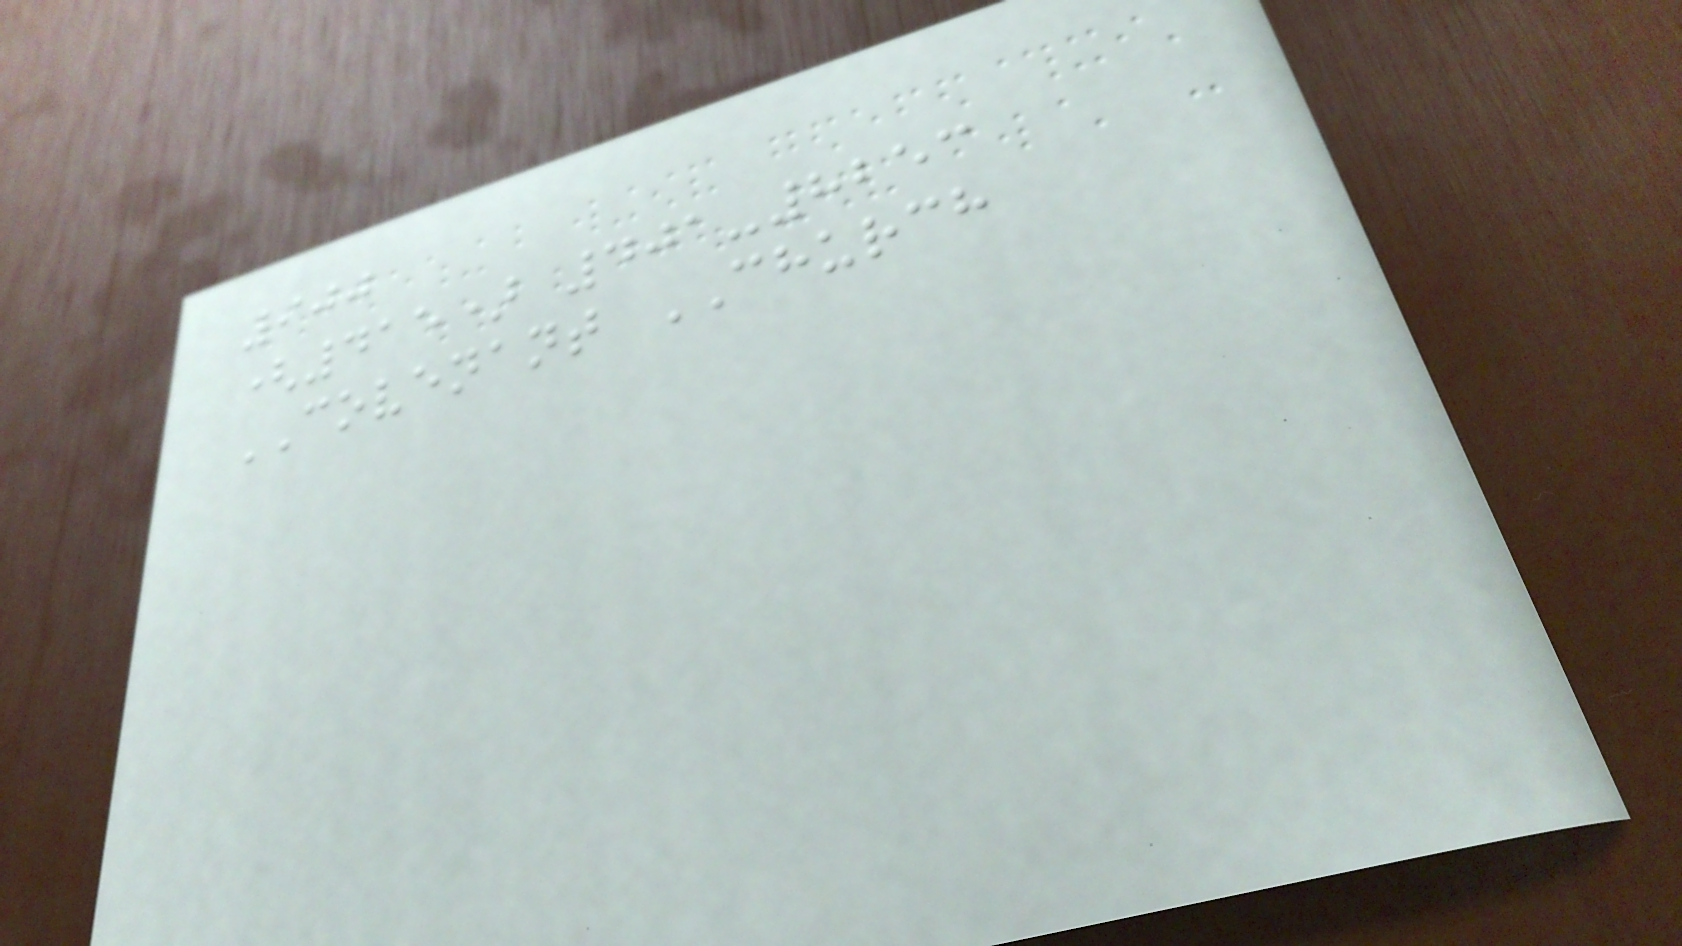900
(415) 401-8253
COVENANT CHURCH
